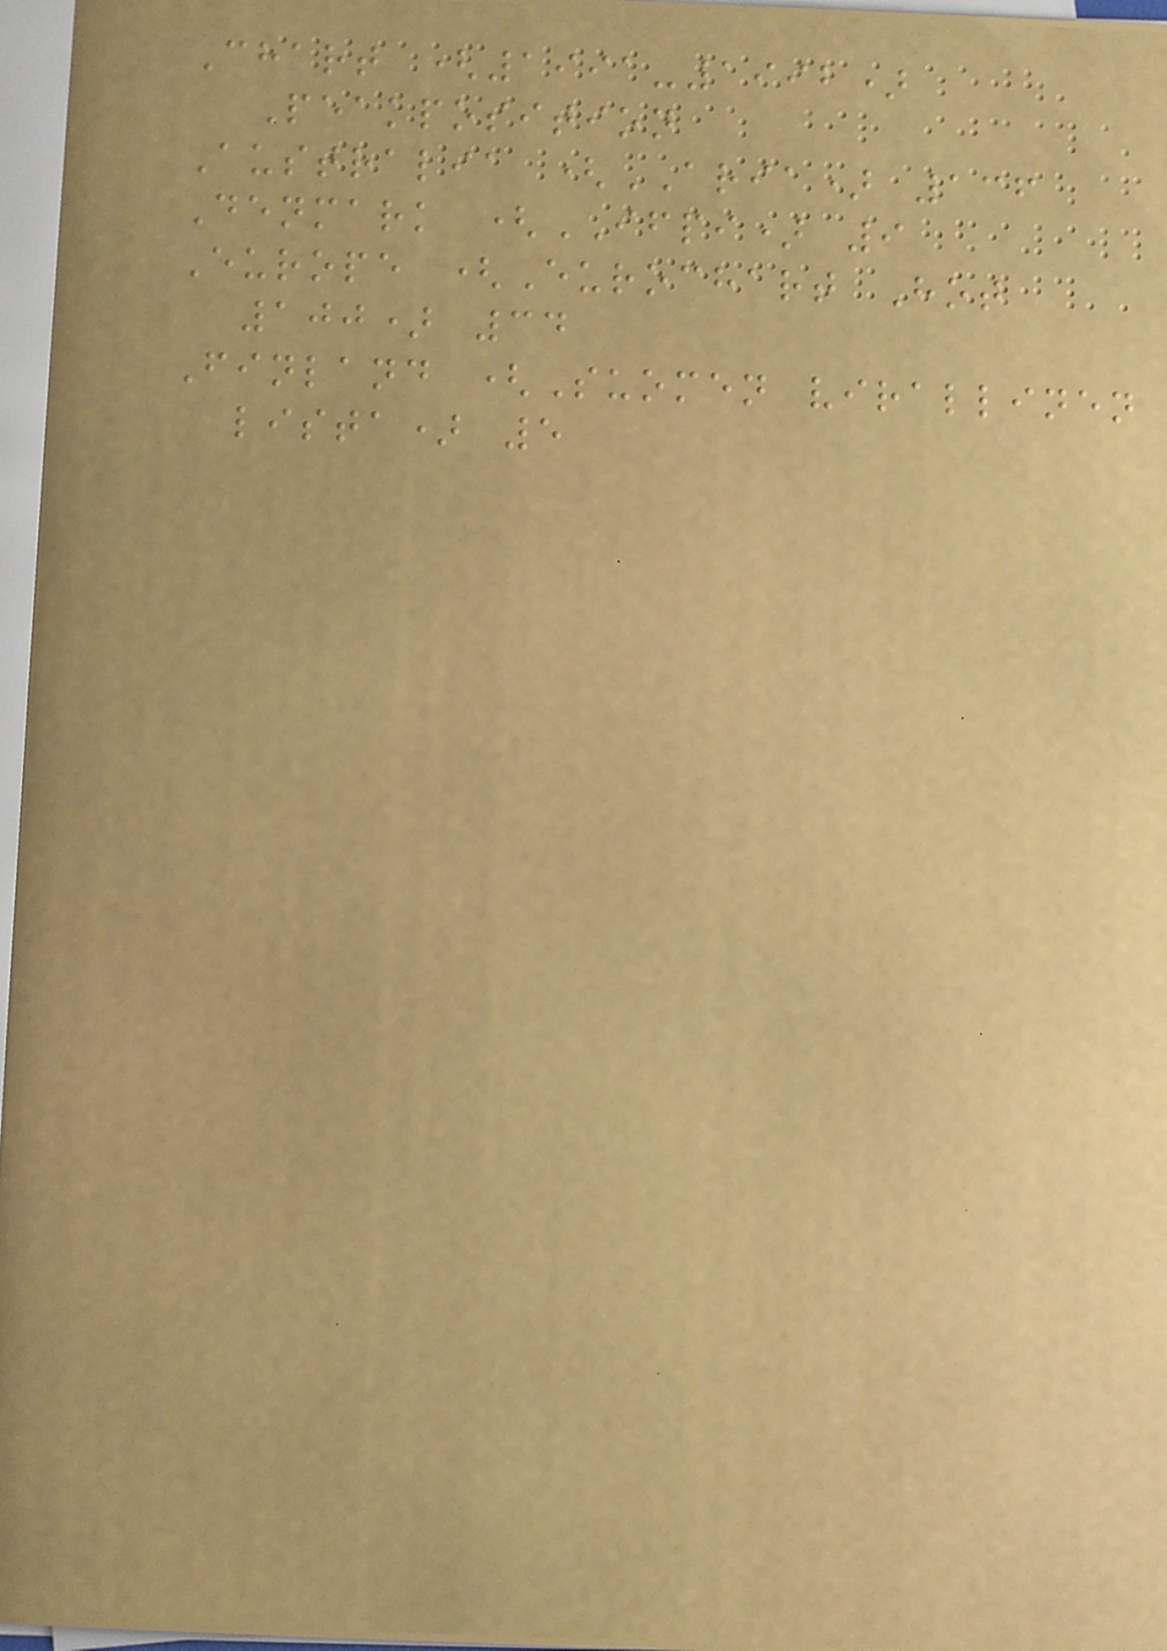Chart (1991-1992)
Peakposition
Australia (ARIA) 136
Denmark (IFPI) 9
Europe (Eurochart Hot
100) 34
Finland (Suomen virallinen
lista) 5
